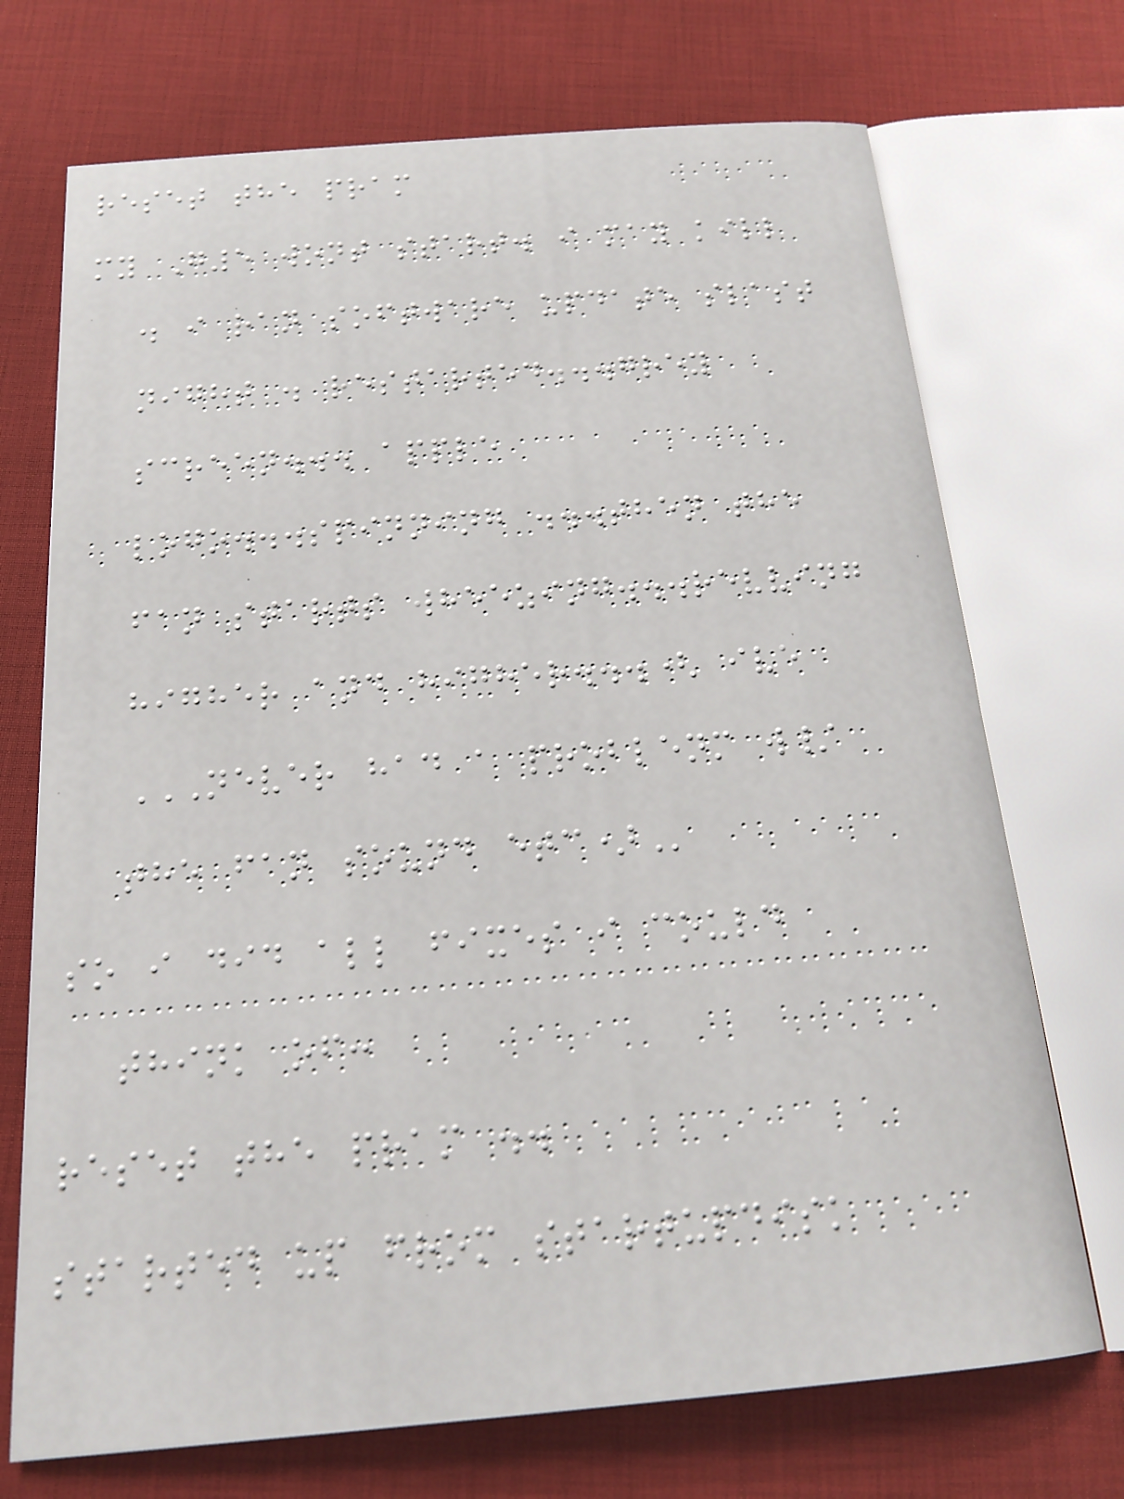reset the pram
my G5 wont start. i may kill
. i ran software update slast
night . restarted...grey
screen... apple
logo...spinning ...then the
fan starts wheezing...revving
higher and higher...( ive
NEVER HAD A PROBLENM W/
THE FAN SOUND ETC)
so i did all fixes i could
think of:
reset the pram ..
started up from startupdisk
